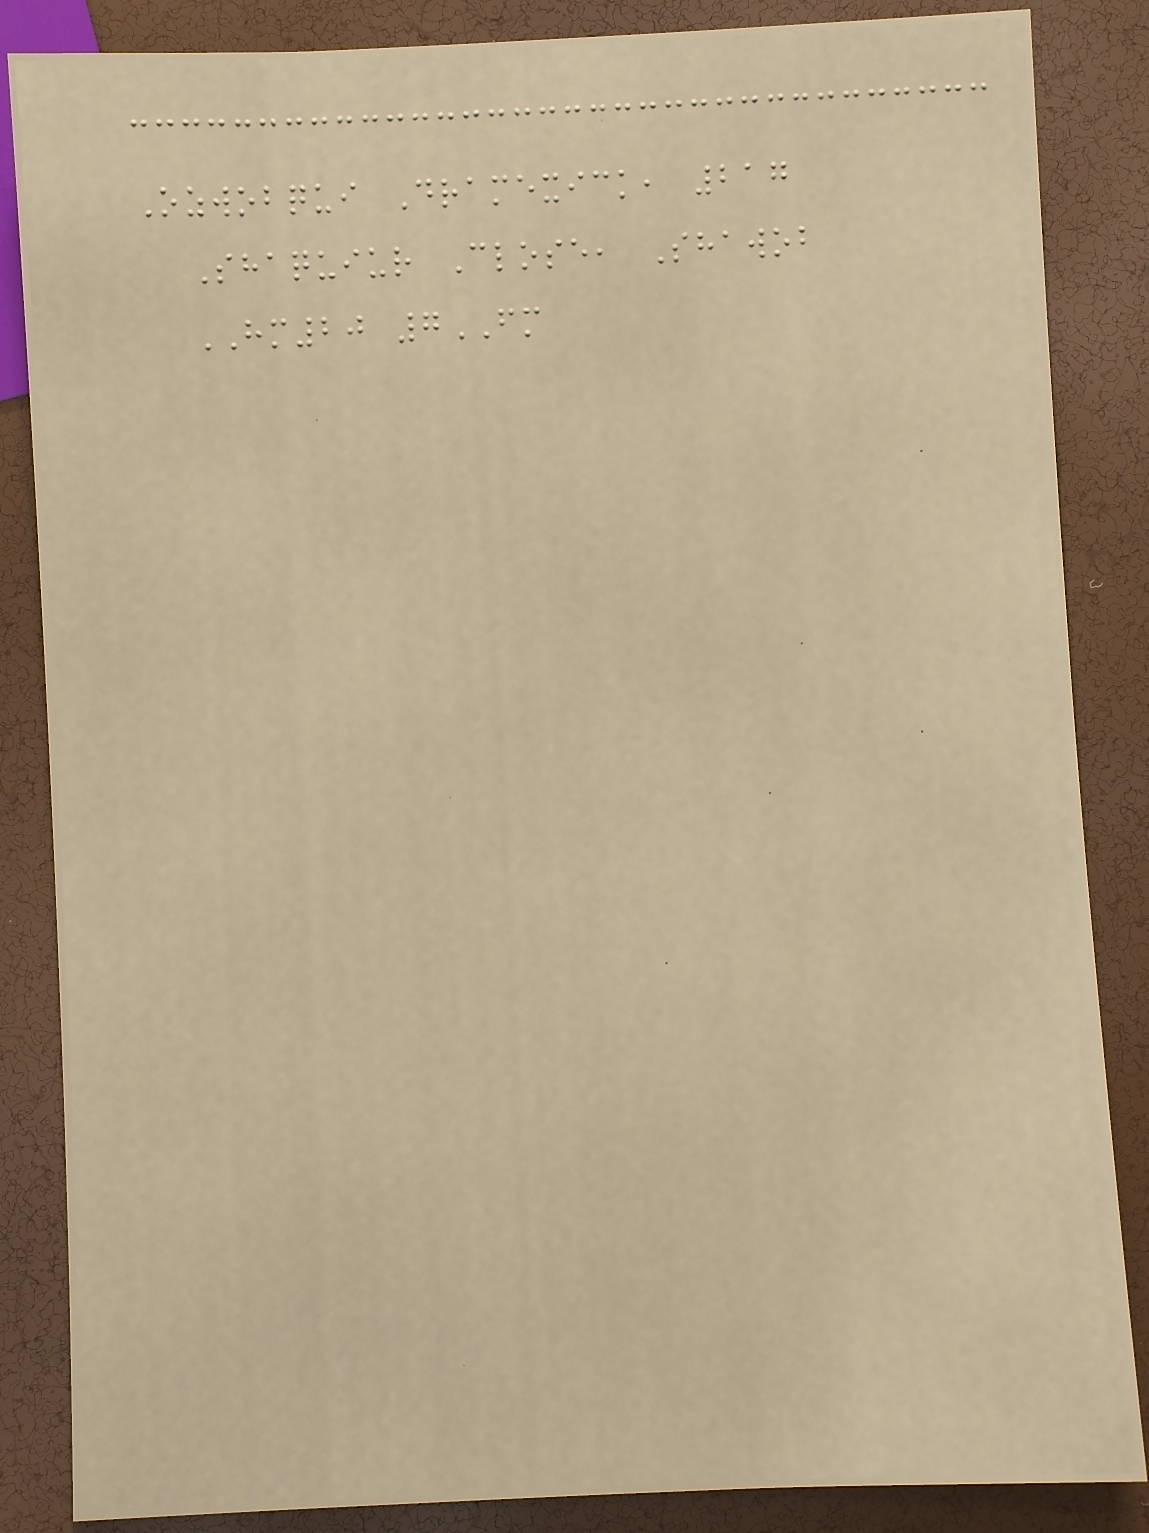Ozwobqui Dramexick, 217
Shaquiur Close, Shawob
HM20 7FM
